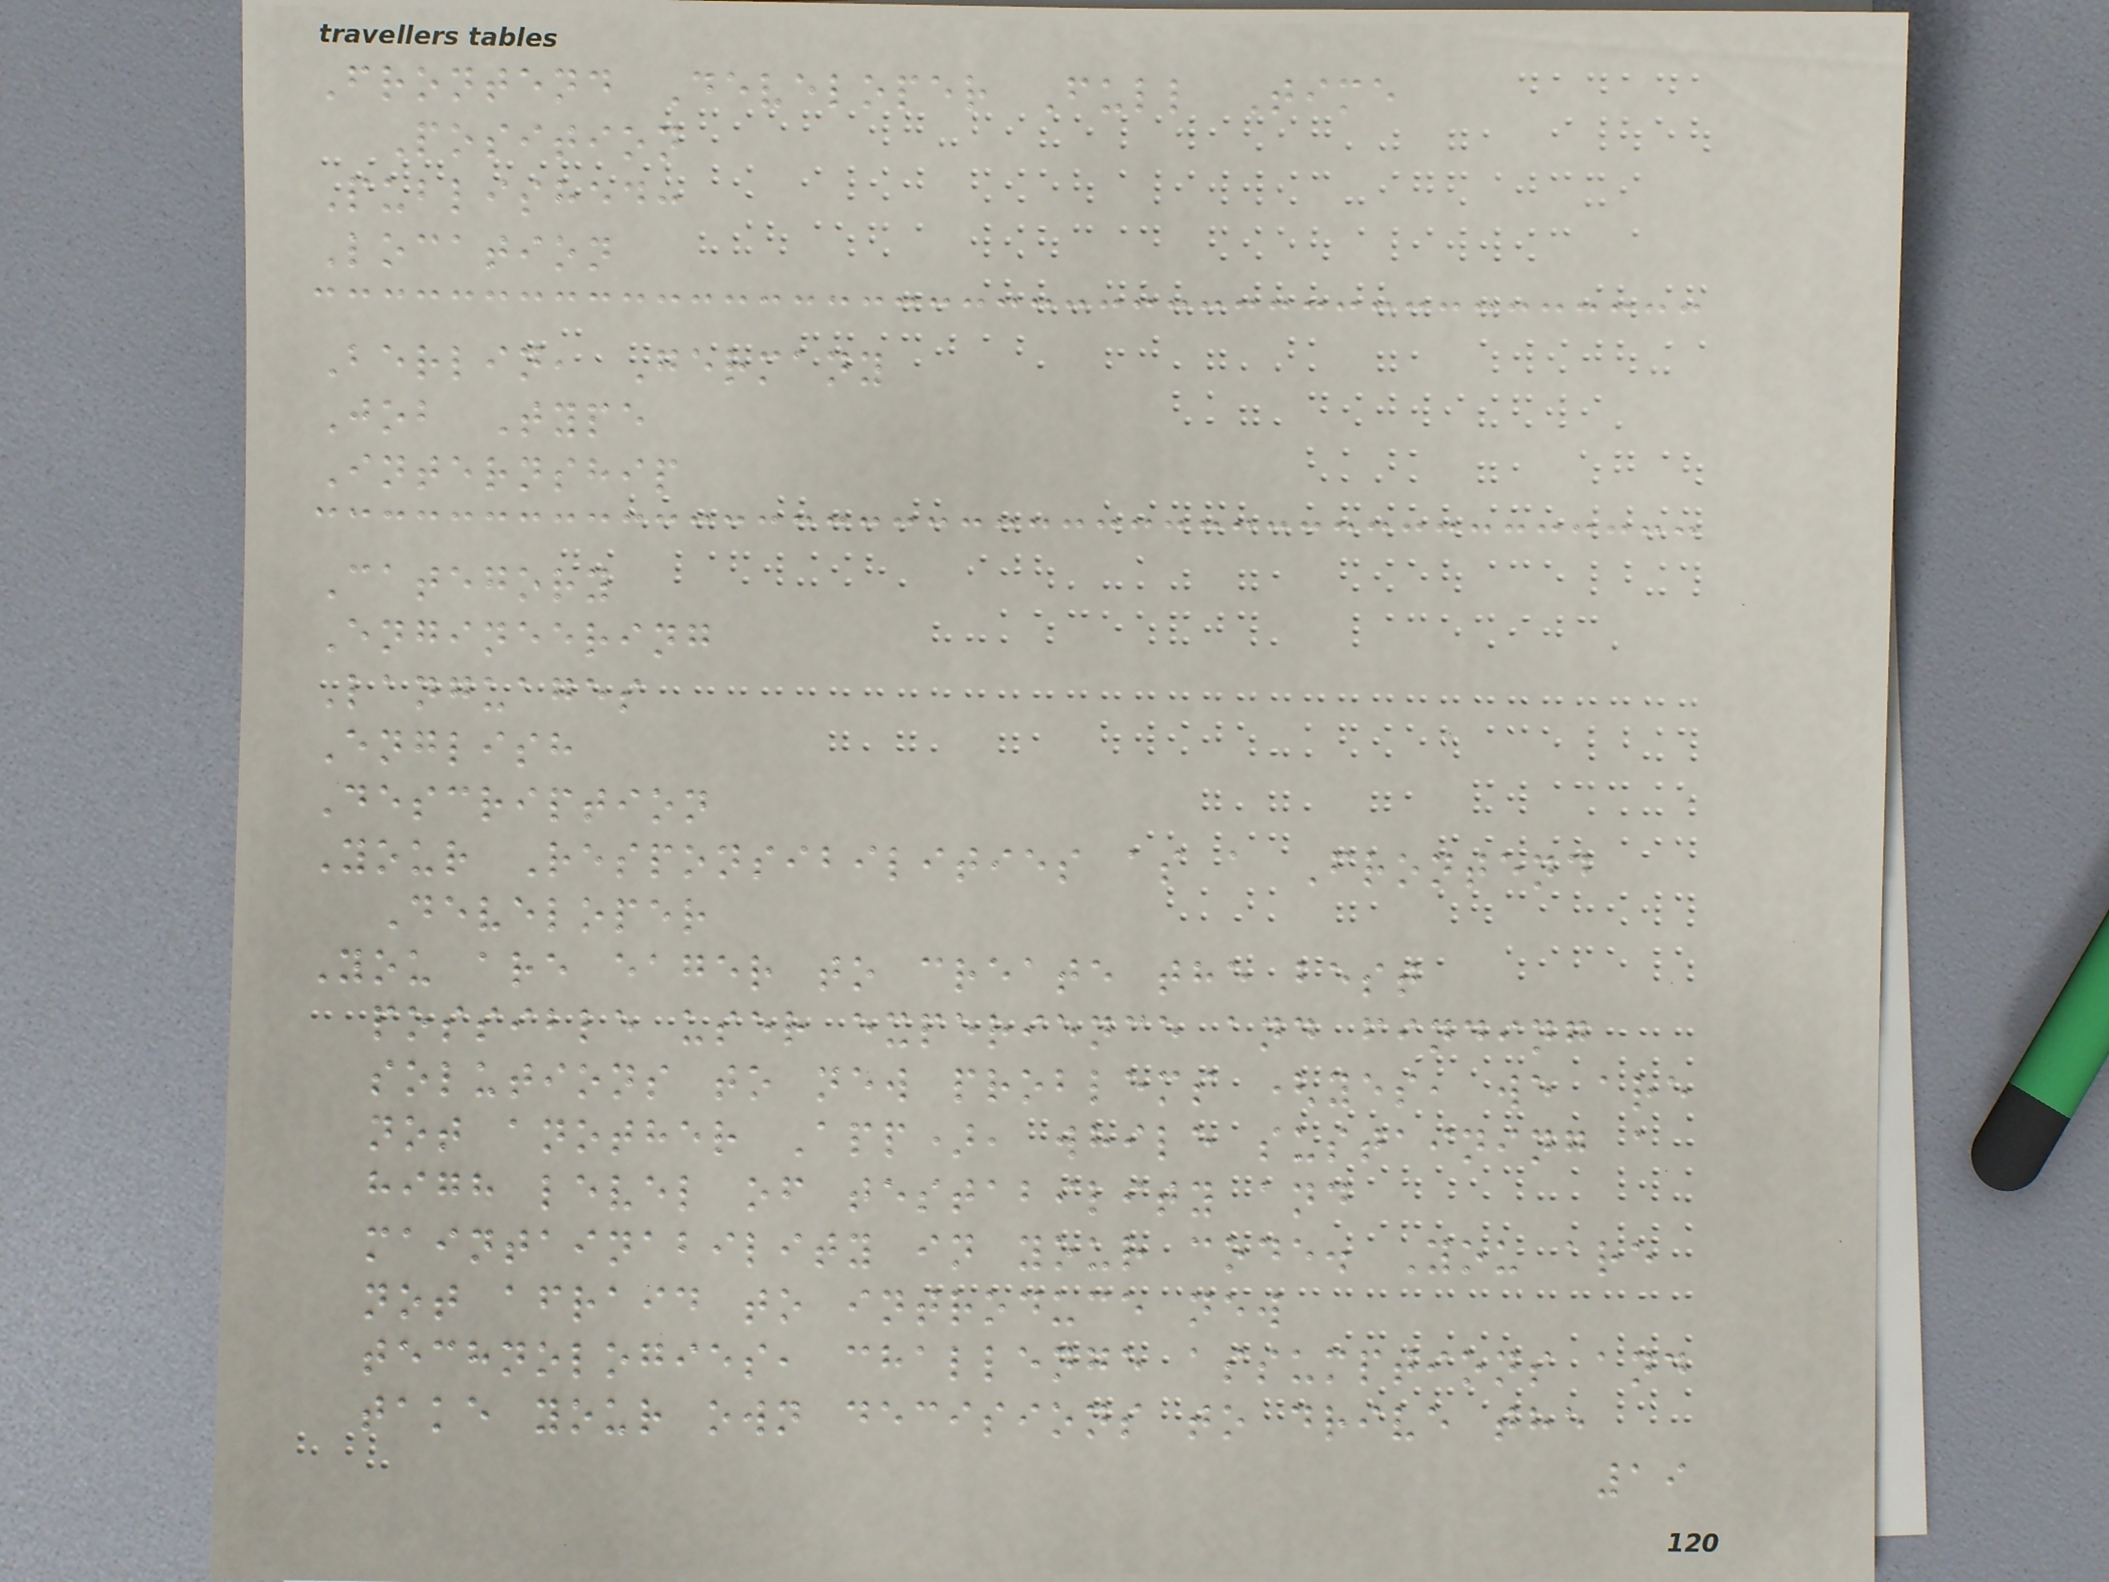Frontend Developer Full Time
Position
Published:
Location
Berlin, Germany
Job Type
Internship
Category
Engineering
Languages
English
Description
Your Responsibilities as a Frontend
Developer
You are eager to create the best
possible user experience and finding
solutions to new problems (yes, we are
not another App), while sustaining a
high level of testability and
maintainability in your code. You are
not afraid to introduce new
technologies, challenge assumptions and
take your own decisions to drive the
19
